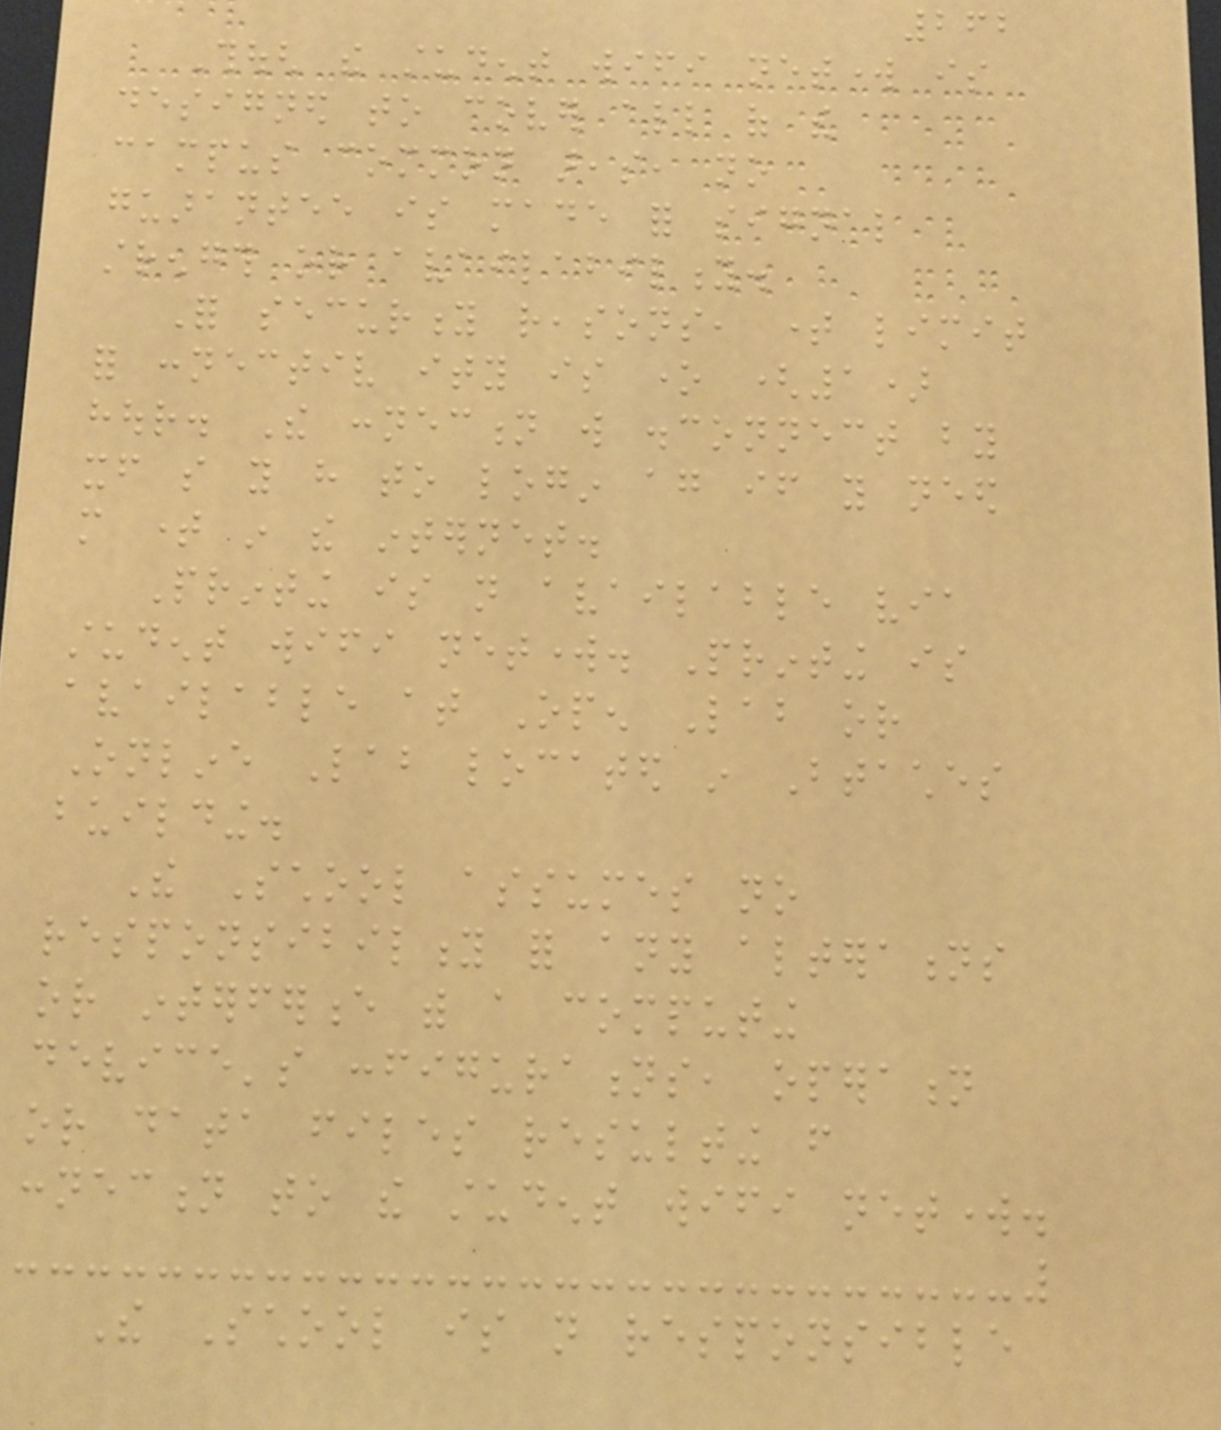262
Though the student wifi network is
designed to cover all of the
campus common areas, no
guarantee is made for signal
strength or availability.
For security reasons, time limit
for connectiv ity is one (1)
hour. The connection will disconnect by
itself so you have to login again if you need
more time in the internet.
Printing is not available via
student wifi network. Printing is
available at Open Lab or
Online Lab located in Btaches
building.
The School assumes no
responsibility for any alterations
or interference with a computing
device's configurations, operation
or data files resulting from
connection to the student wifi network.
The School is not responsible
